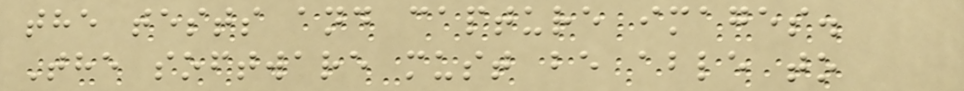the tests and capture images.
The software must be able to
